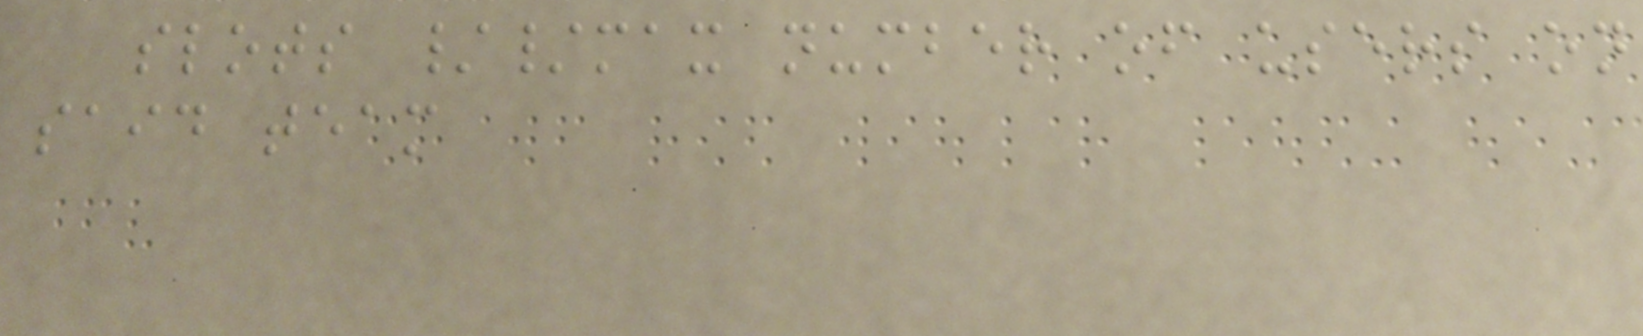slots //max number of users on
said team
